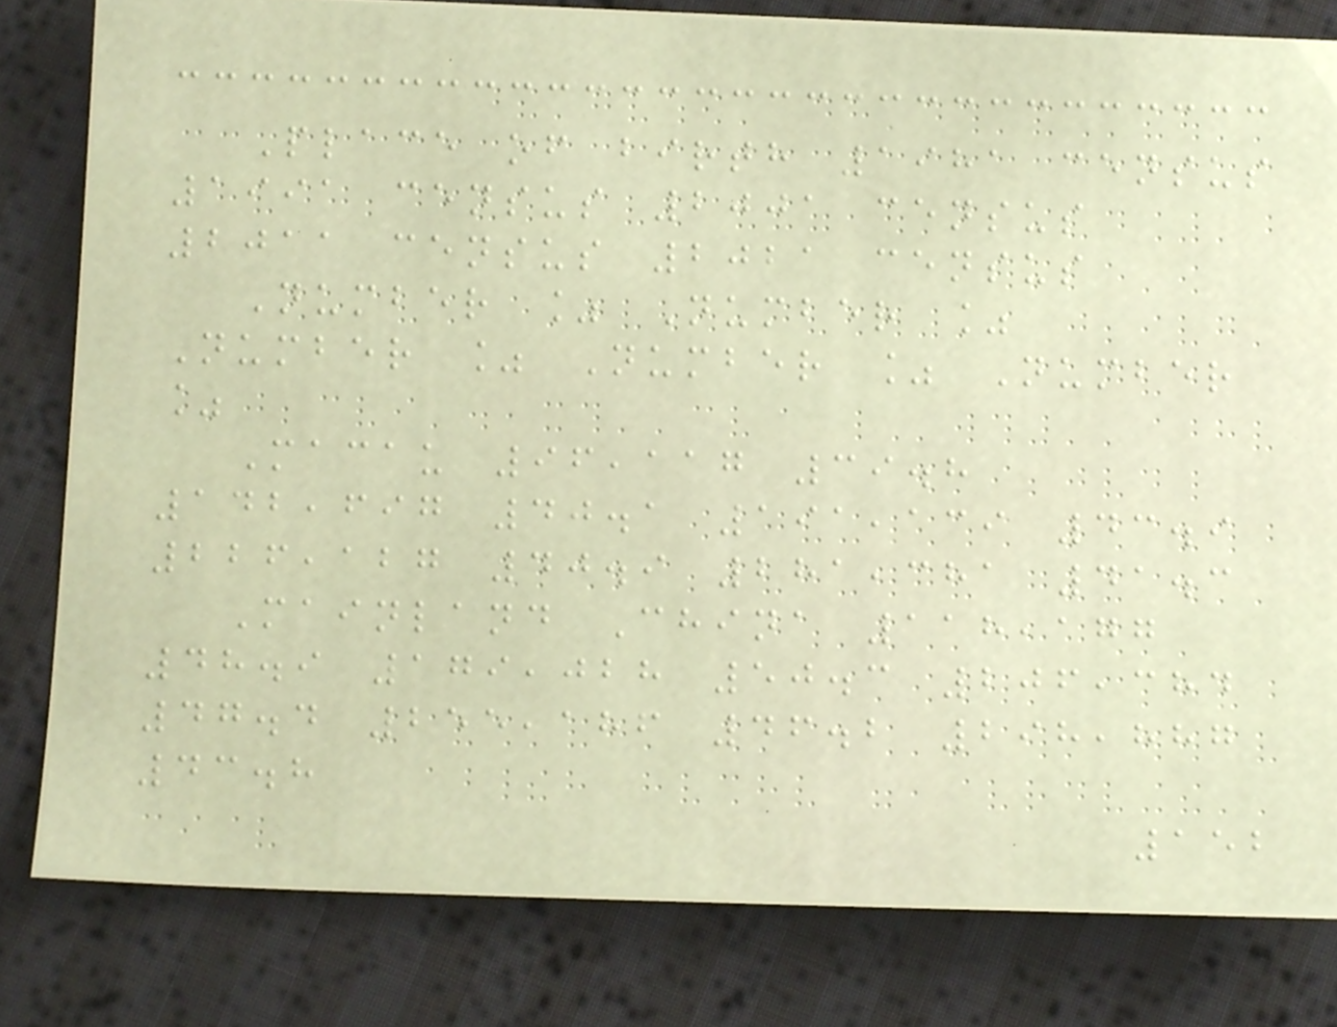Place of birth 1981 census
1991 census 2001 census
2011 census 2021 census
Number % Number %
Number % Number % Number
%
Macau 96,117 39.8
142,697 40.1 191,139 43.9
226,127 40.9 281,381 41.3
Mainland China 118,177
48.9 179,028 50.3 206,384
47.4 255,186 46.2 298,887
43.8
152
